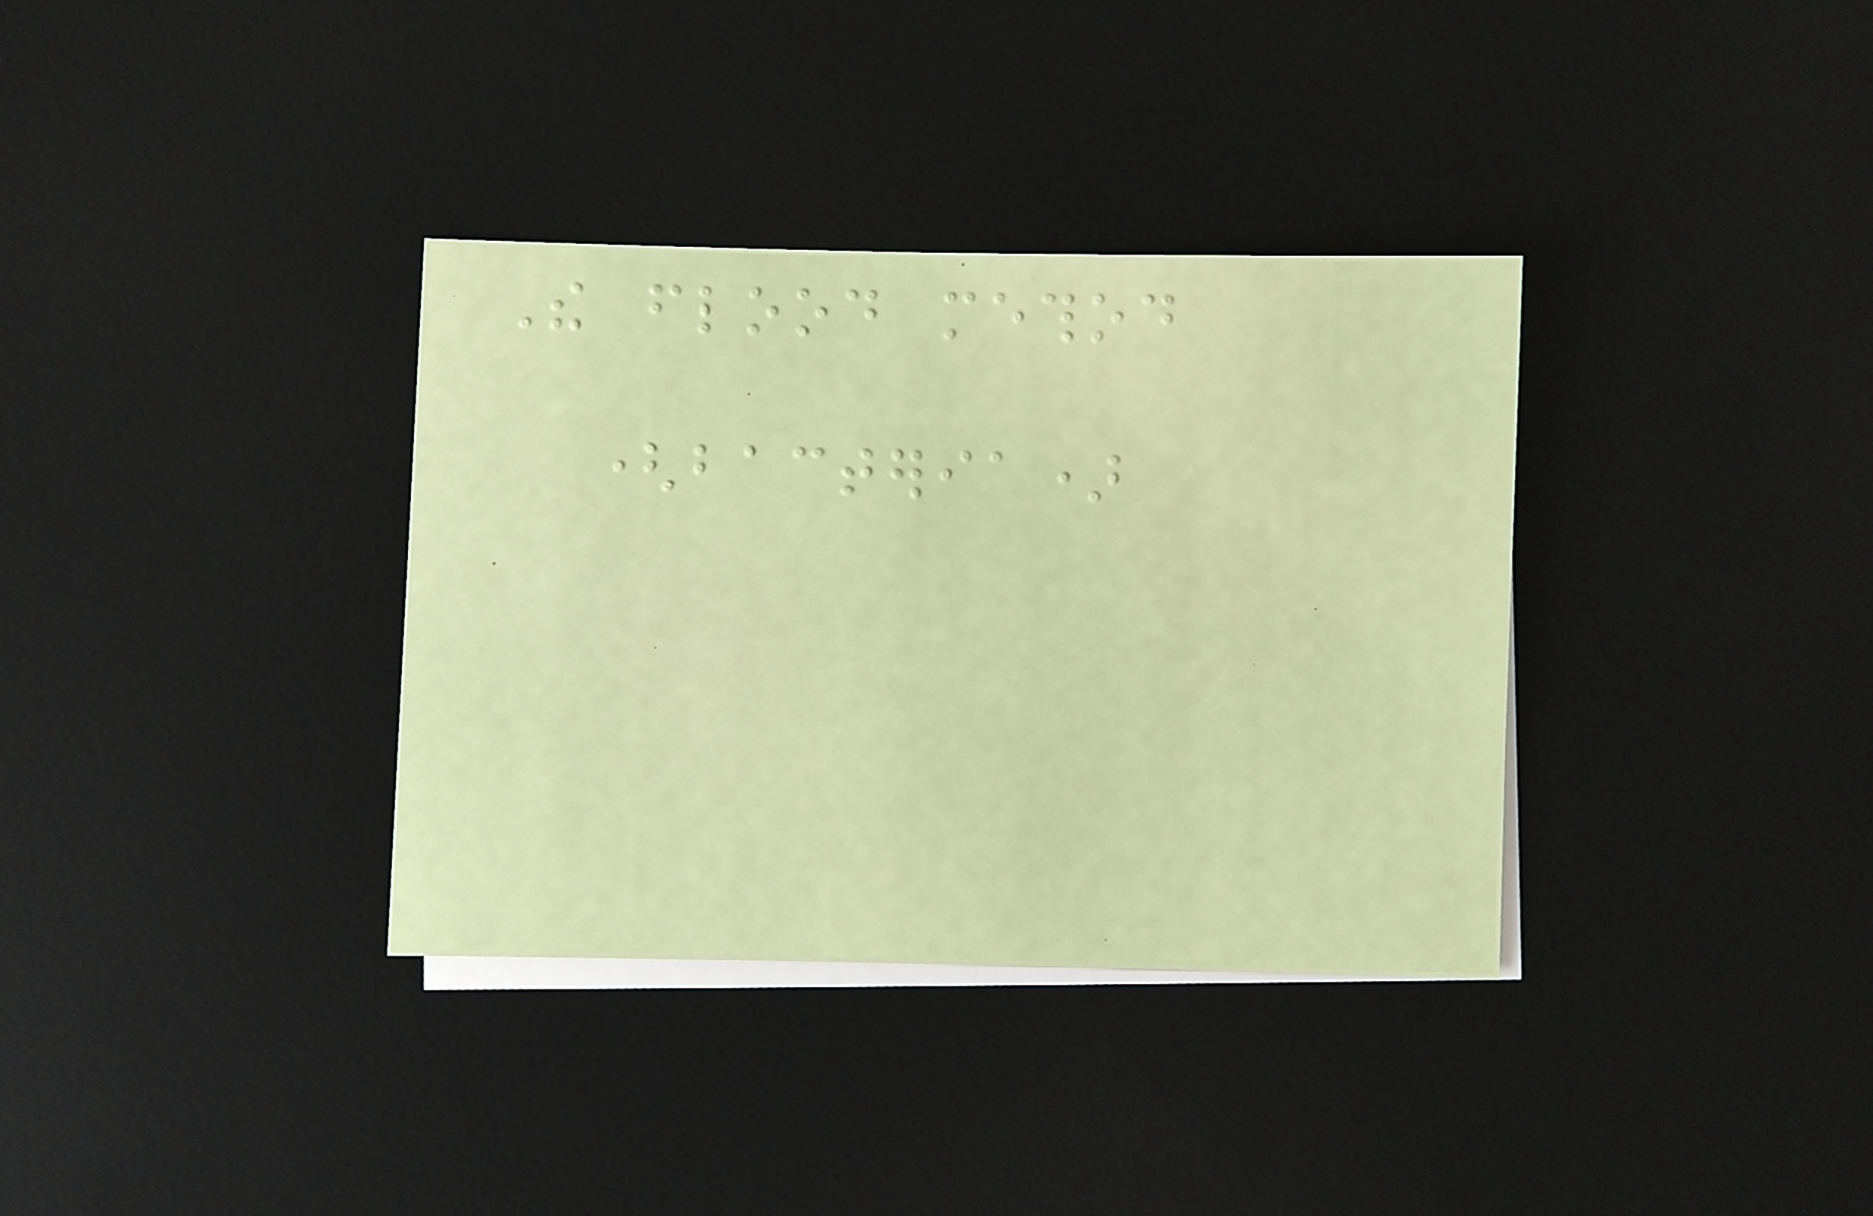The flood method
(bacteria)
